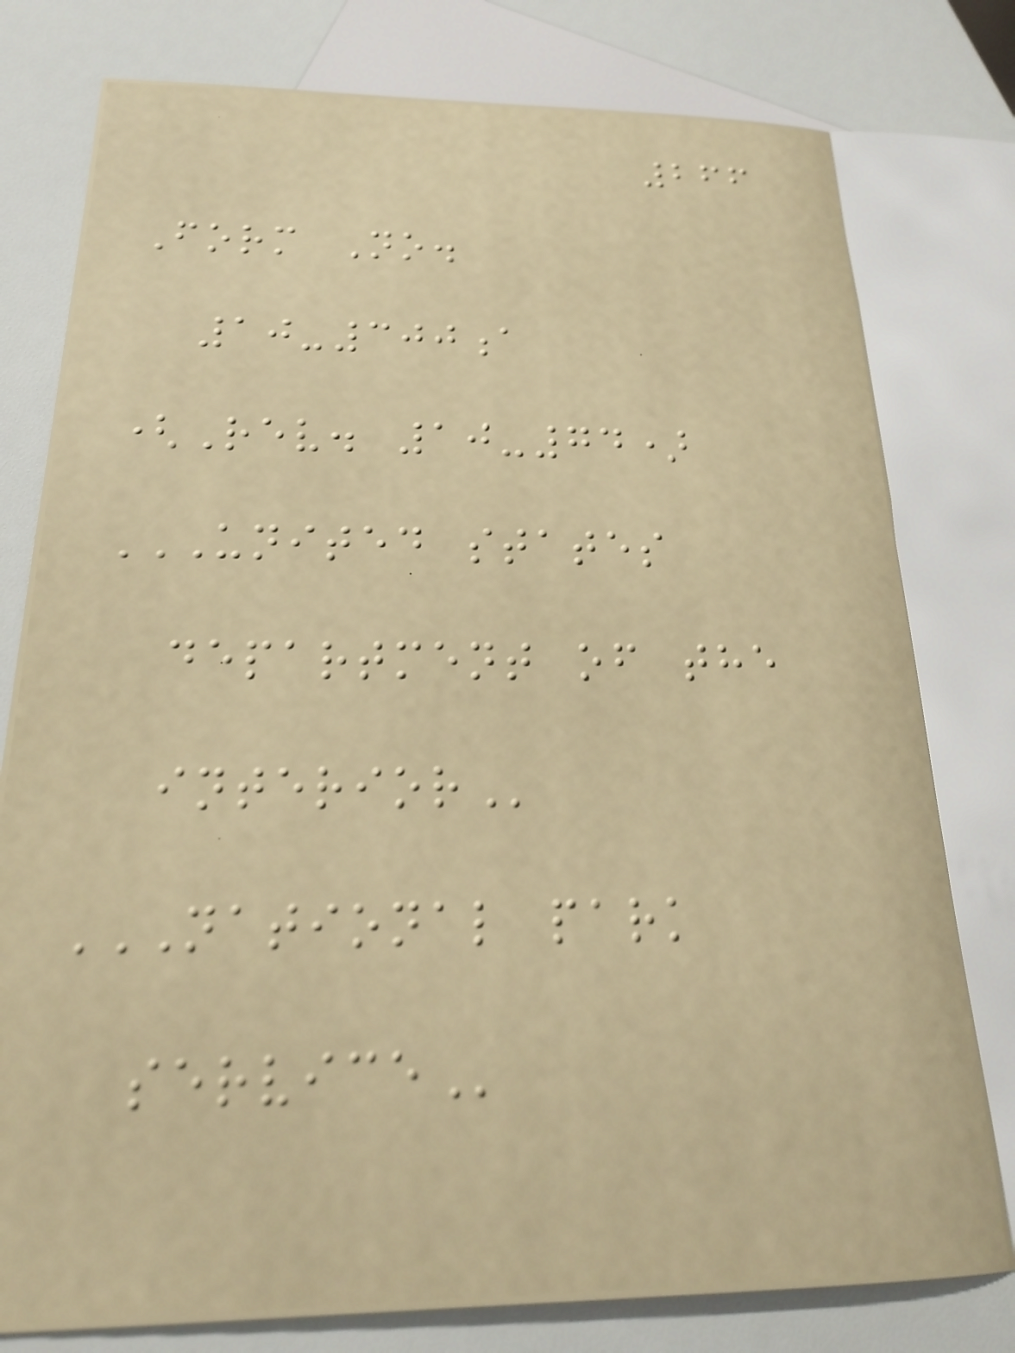266
Form No.
10-300a
(Rev. 10-74)
UNITED STATES
DEPARTMENT OF THE
INTERIOR
NATIONAL PARK
SERVICE
